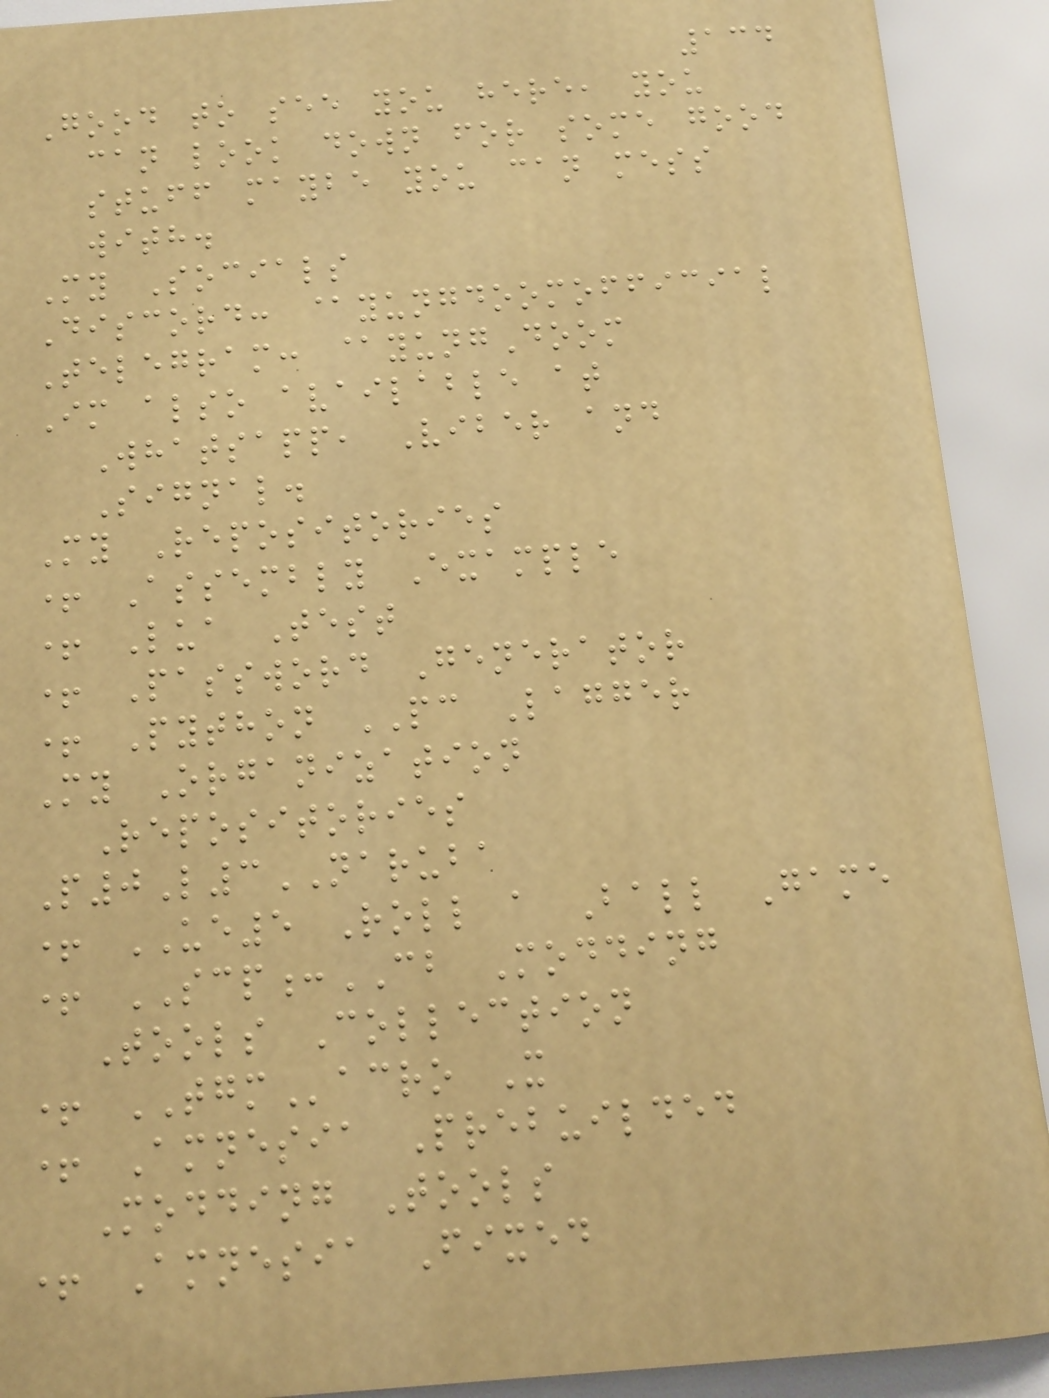134
Good to see you here, you
can look down for some good
stuff maybe you can mess
with.
My Socials
Discord: @yungdoomofficial
Telegram: @yungDoom
Im also available at
Whatsapp, Viber and
Signal.
My Repositories
+ Assembly Example
+ Lua Test
+ Password Generator
+ Python PC Lagger
My Organization
Repositories
P0L3NARUBA
+ UE5 Roll a Ball Game
+ SCP:CB Modding
Tools Collection
+ TGMacro X
+ Amnesia Prebuilded
Modding Tools
+ Amnesia Fixed
